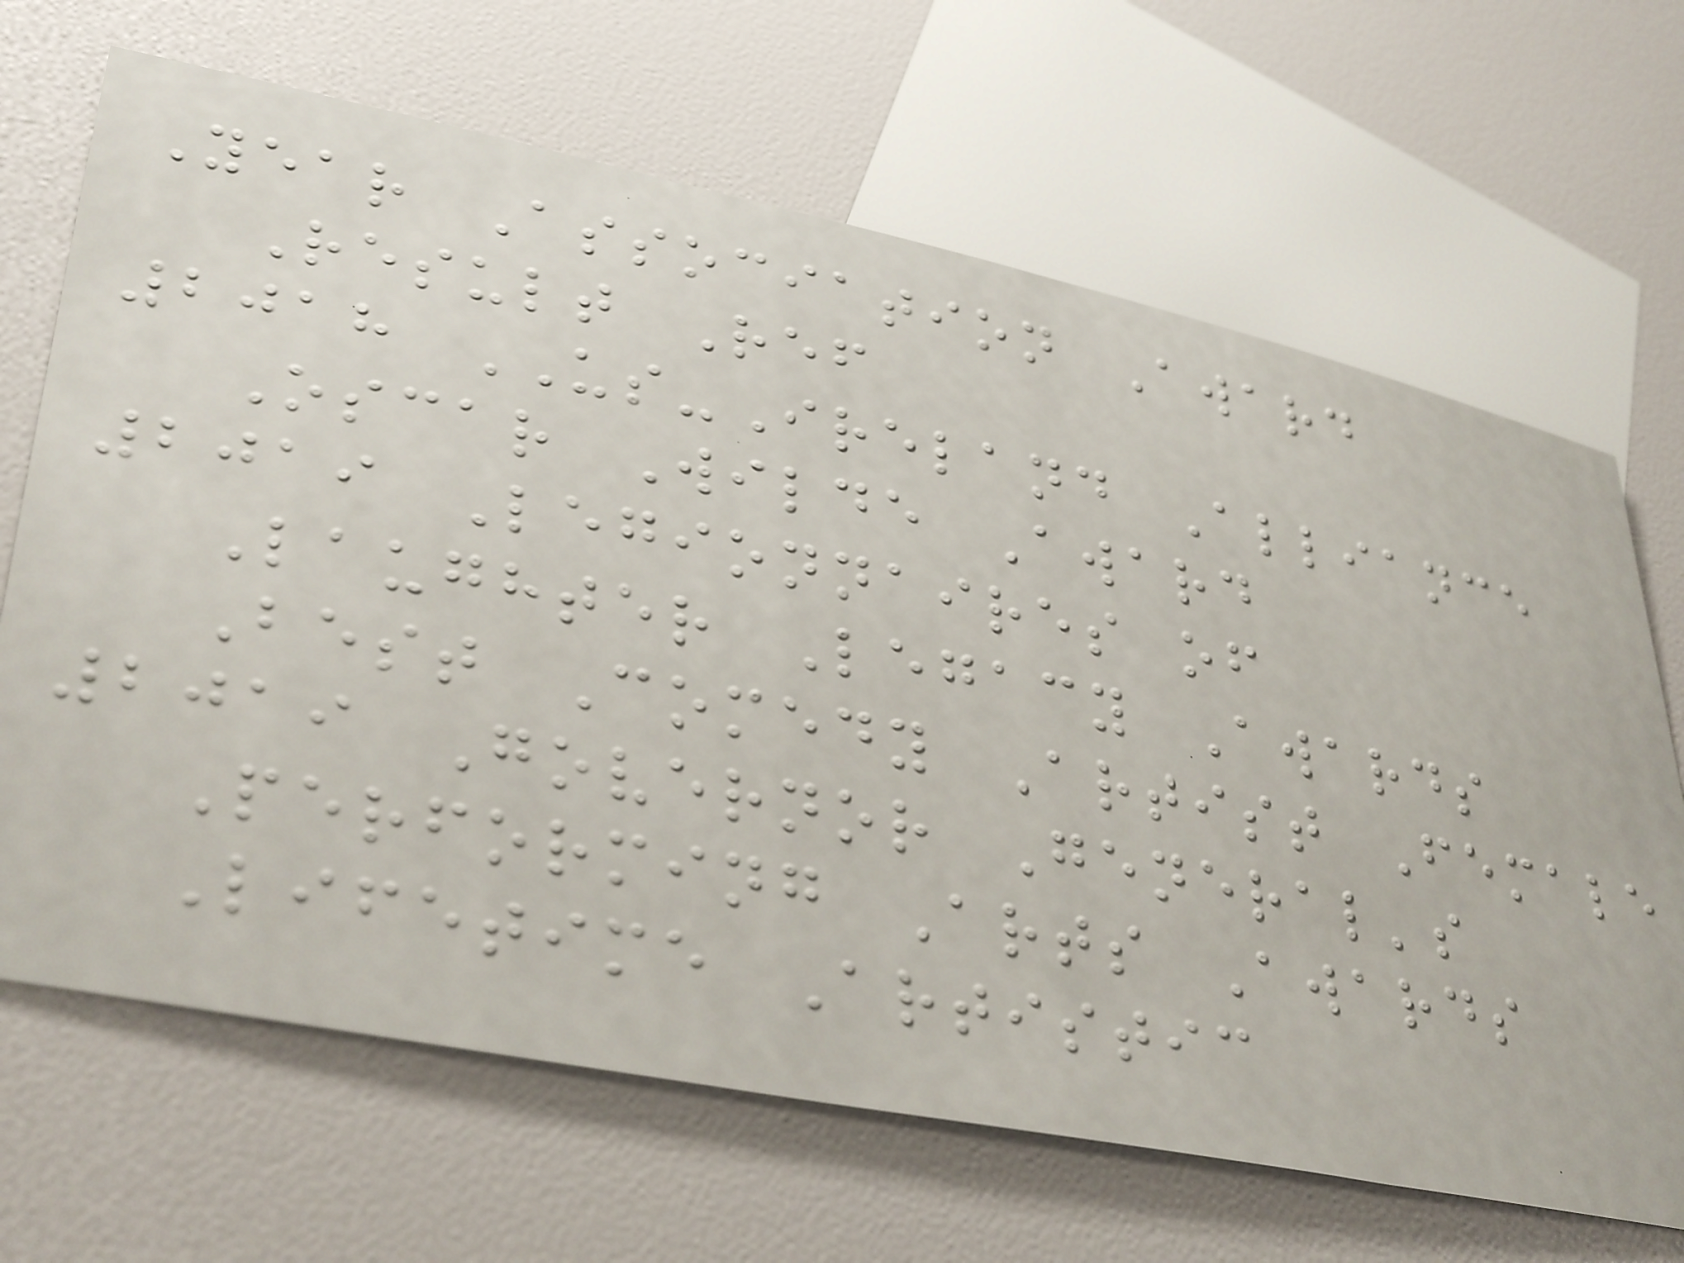Year Association Award
Result Ref
2018 US-Ireland Alliance
Oscar Wilde Award
2019 Legionnaires of
Laughter Legacy Awards
Best Comedy Artist Female
2019 Governor General's
Performing Arts Awards
Lifetime Artistic
